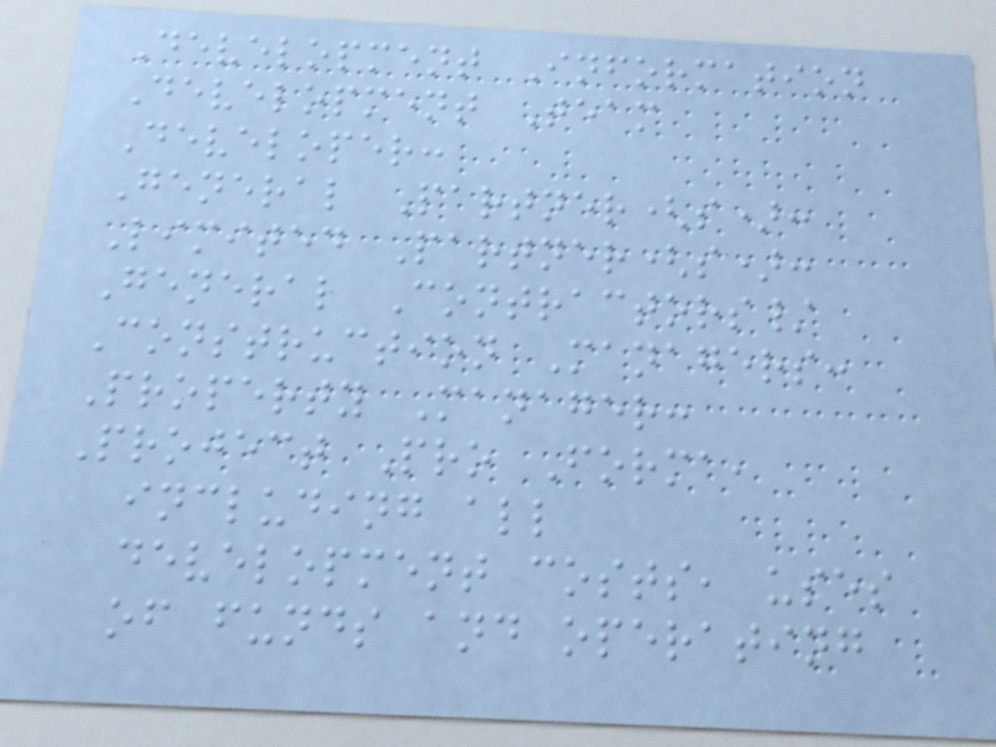Development Information
Development Team
Developer:
General Partner(s):
Limited Partner(s):
General Contractors/
Construction Managers:
Property Manager:
Project Pro Forma,
including all
development costs, uses
of funds and operating
